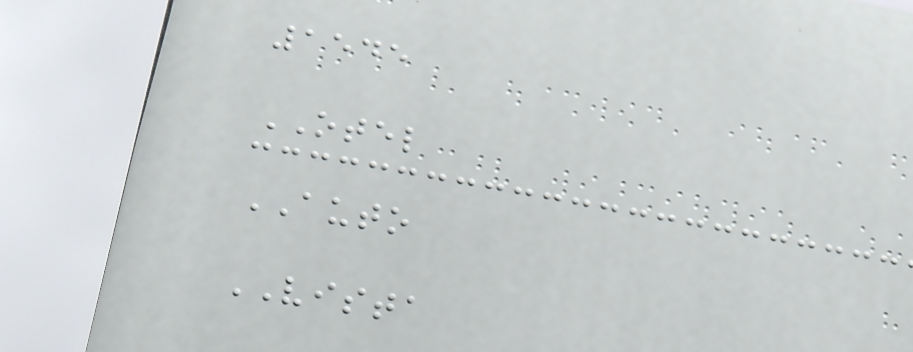1545
OTEL
AUTO
VISTA
